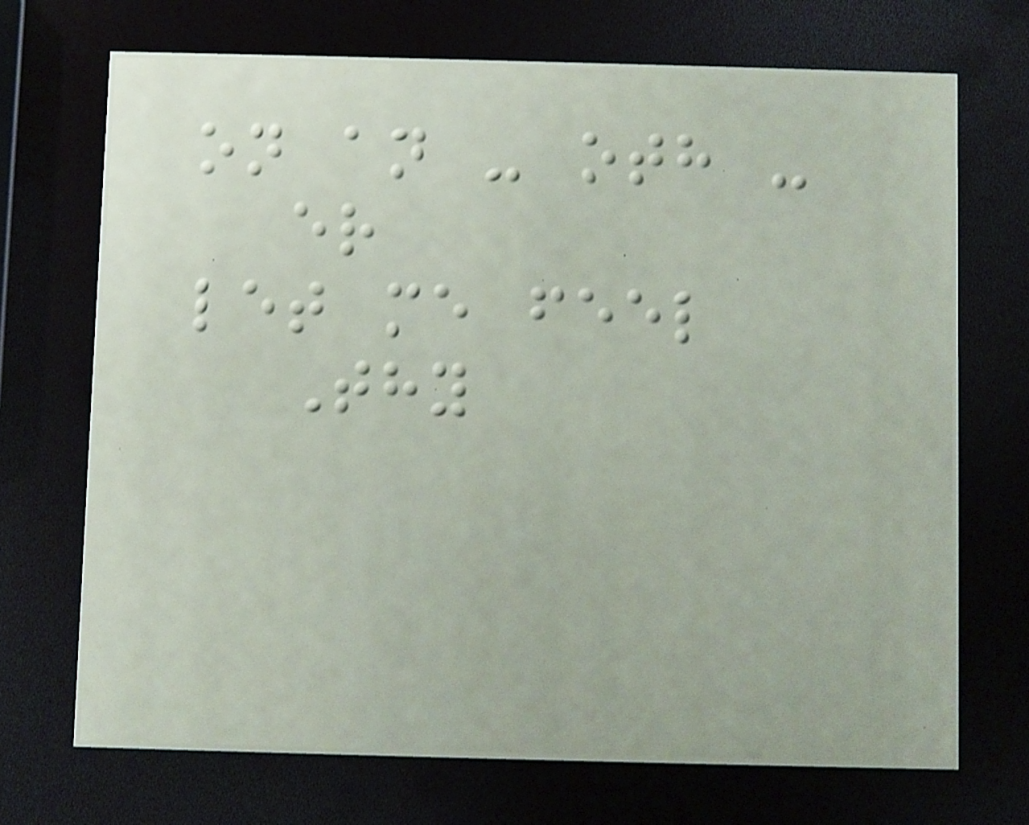on an - oth -
er
let me feel
Thy
